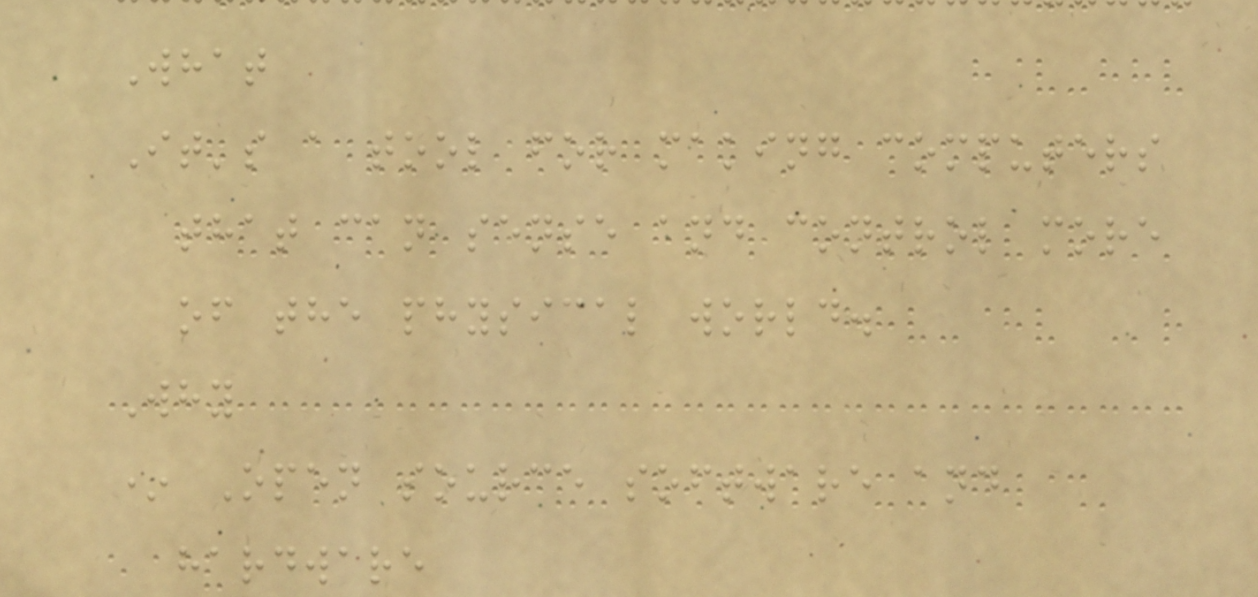What
It's a tool for making computers
that can sense and control more
of the physical world.
Why
* Open source software and
hardware
